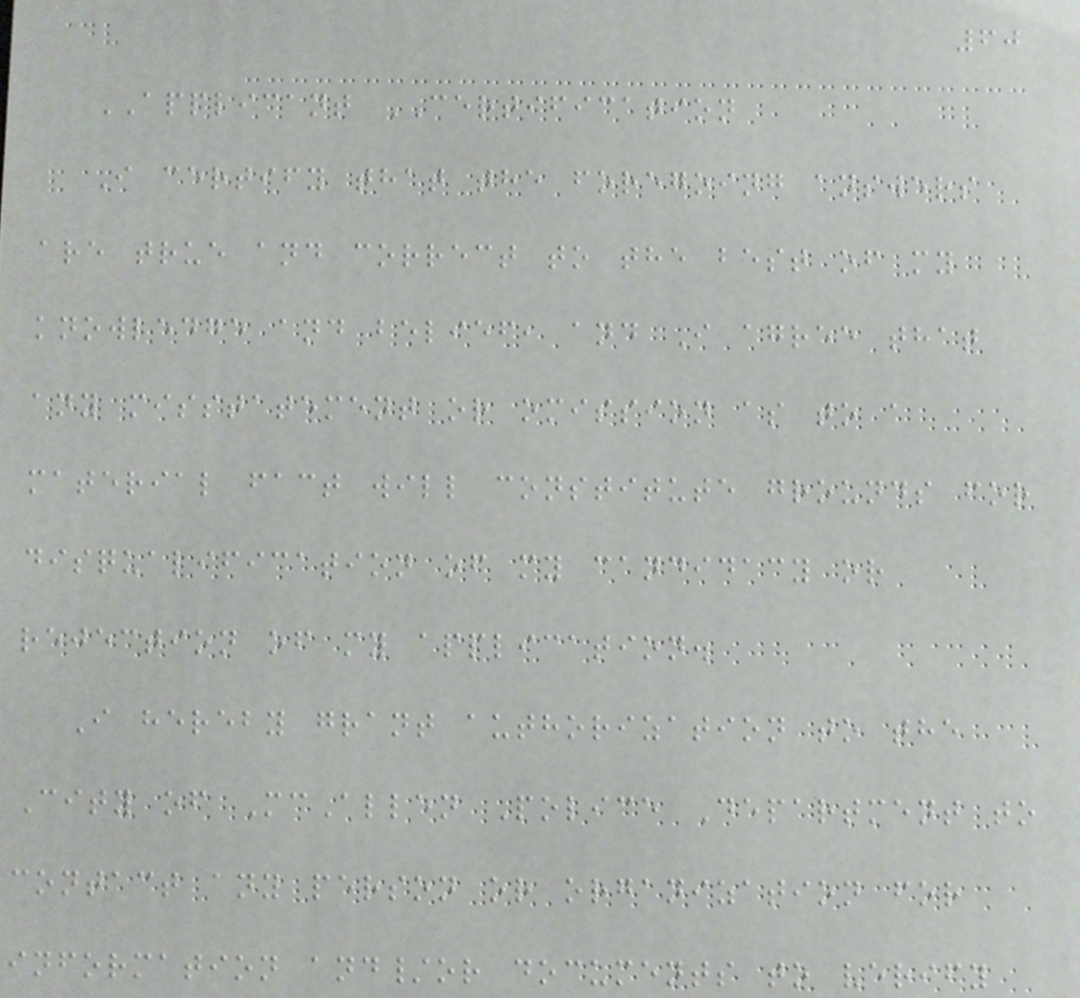60
APPLICANT CERTIFICATION
I certify that the foregoing answers
are true and correct to the best of my
knowledge and belief, and I agree that
any misstatement or omission as to a
material fact will constitute grounds for
disqualification of my candidacy or
rejection of my application.
I hereby grant authorization to the
City of McAllen Police Department to
contact any person or organization for
information and/or documents to verify
